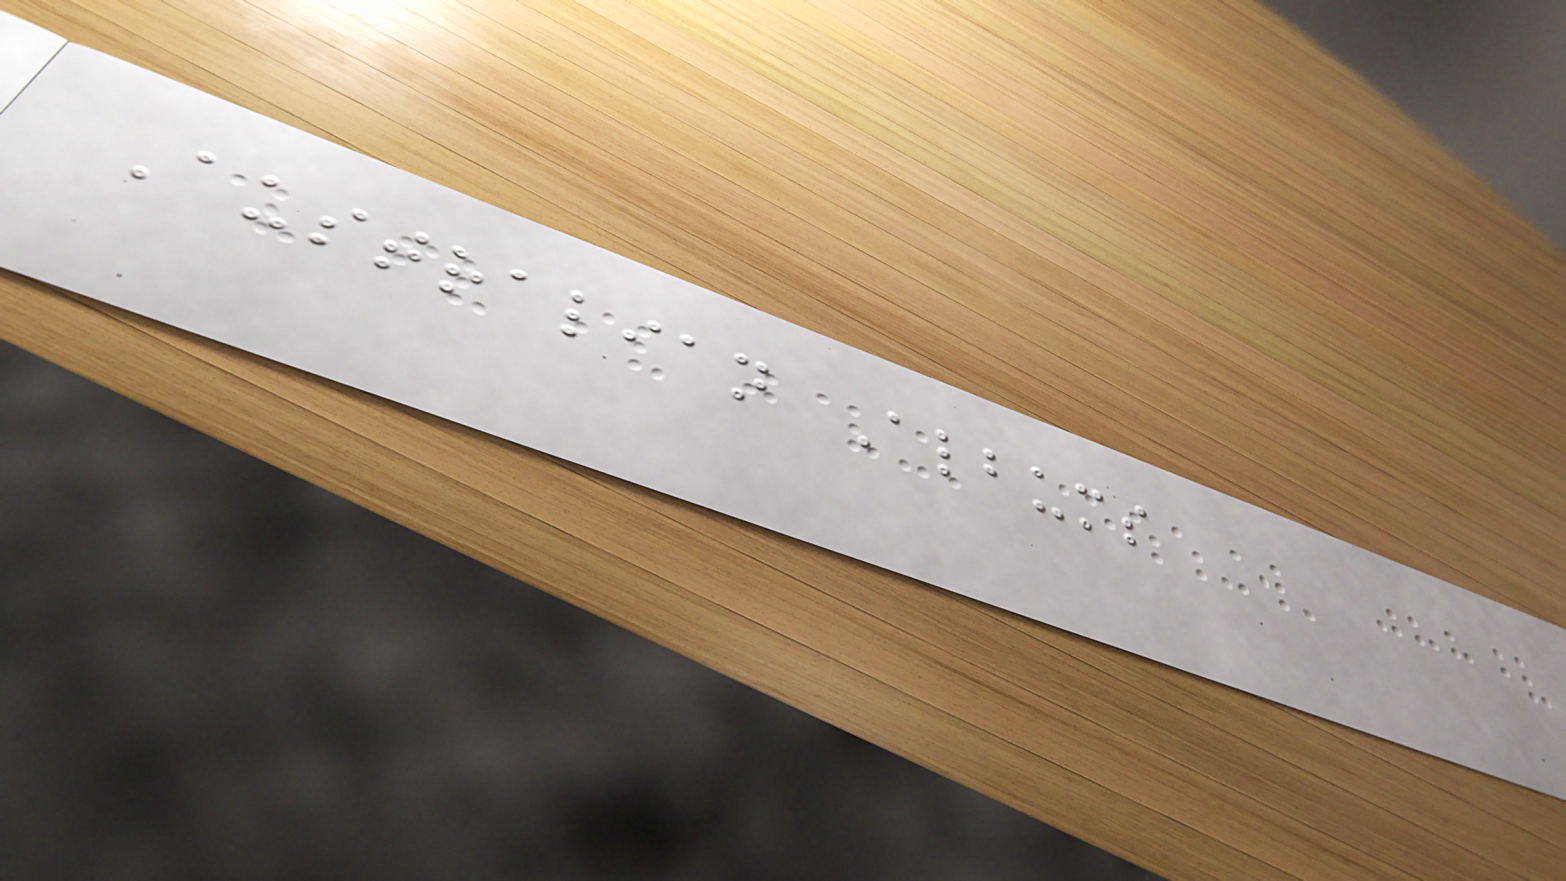Australian Albums
